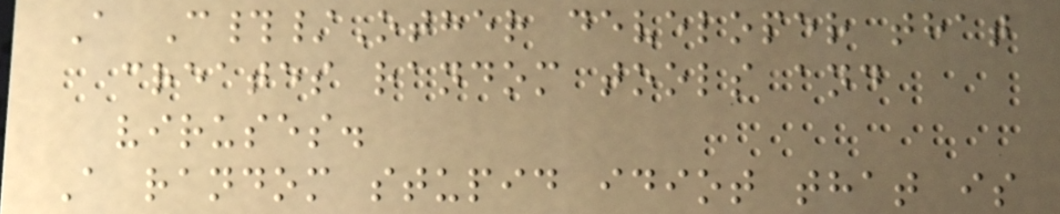A C#/Other developer that
creates random tools and
viruses.
A random stupid idiot that is
